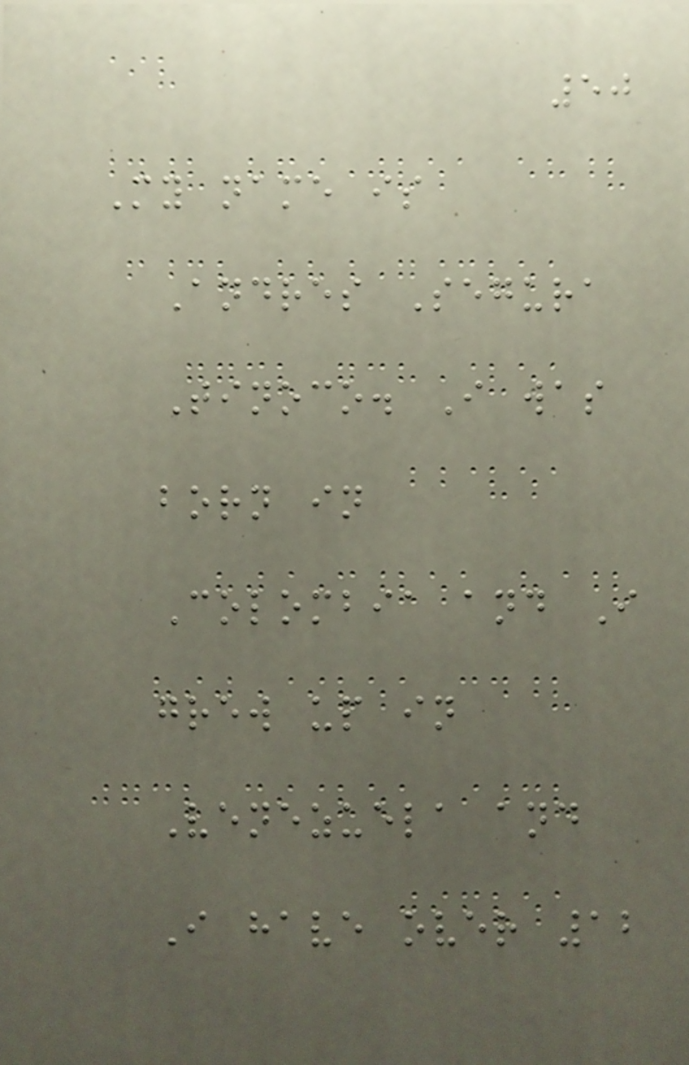50
My name is
Andres Segura
Tinoco. I was
born in
Colombia and I
grew up in
Venezuela and
I have over 12
